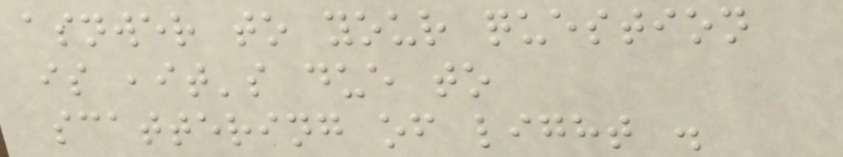asnwer to your question
is ,it's due to
scattering of light .
